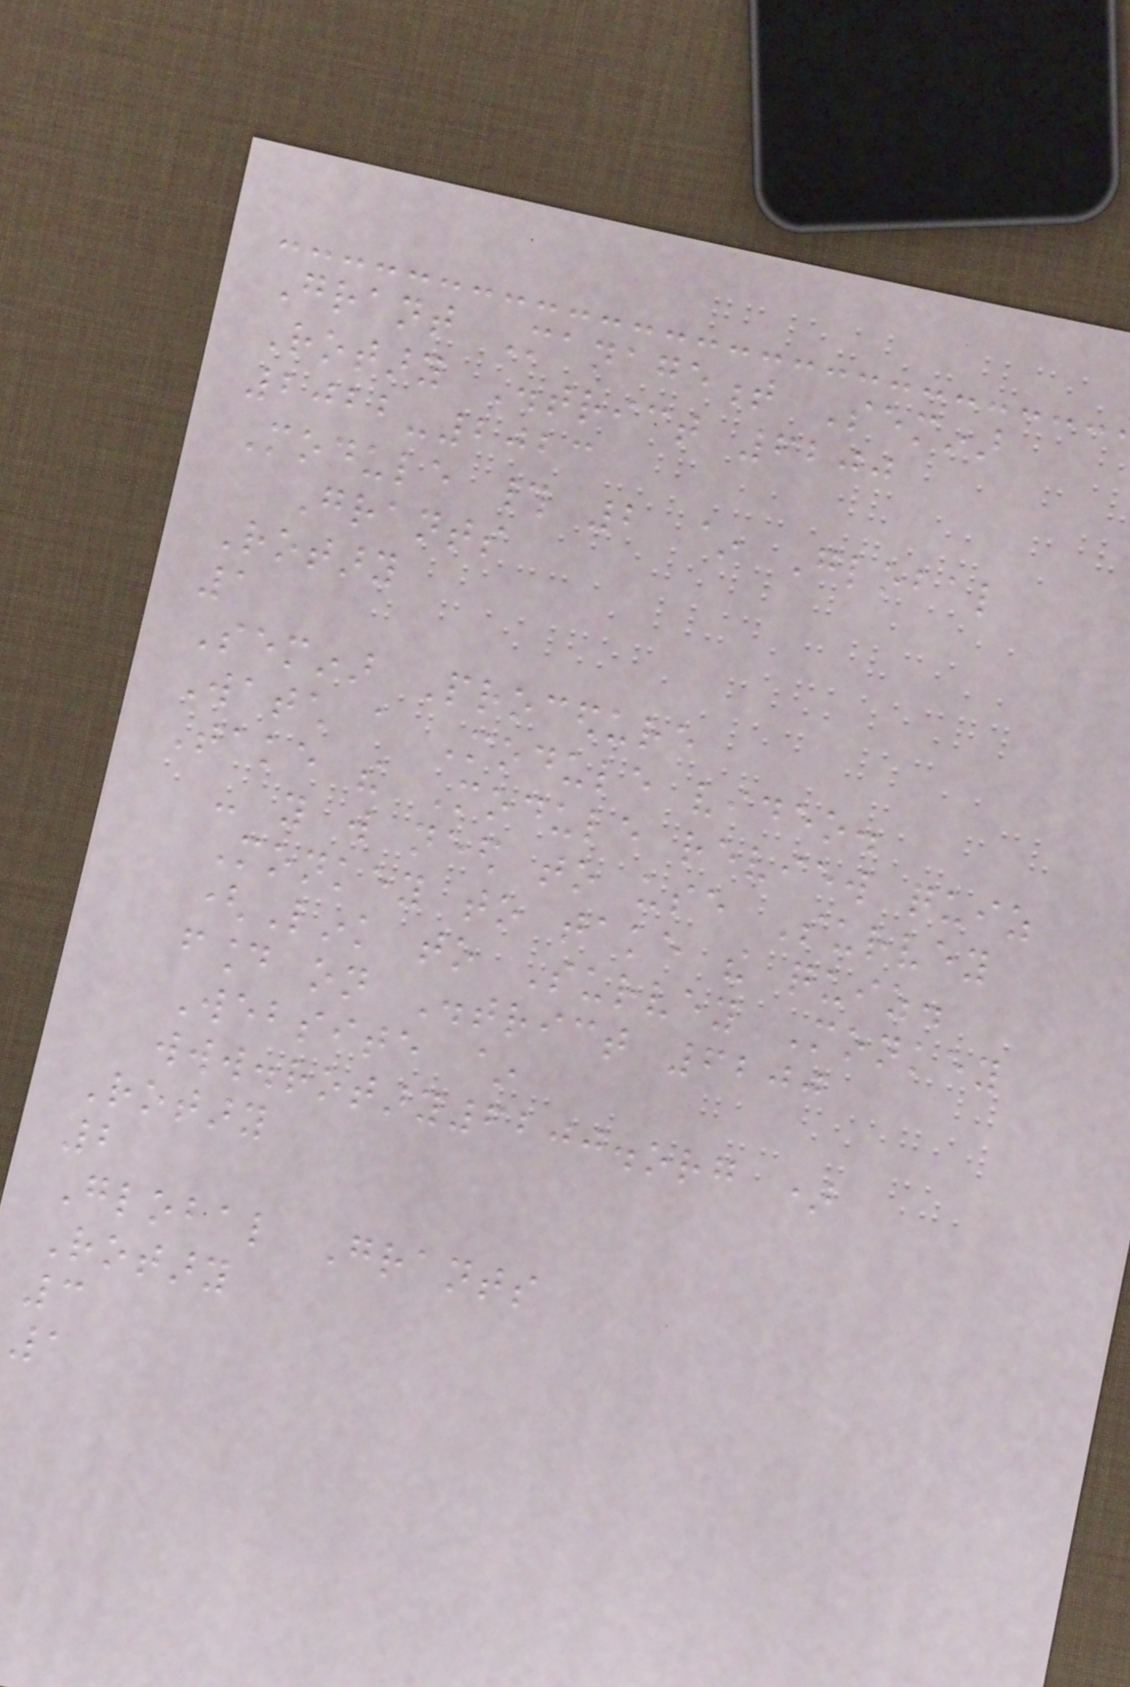Grant Management Seminar
Rotary District 6200
2022-2023
Module # 2 ~ Global
Grants
Rotary
1
Seminar Procedure
Watch a Module video.
Take the Module review quiz
- you will need to use Survey
Monkey to take the quiz.
(Link to Survey Monkey
found on District 6200
Website ~
www.rotary6200.org )
Rotary
2
Global Grants
Rotary
3
1
